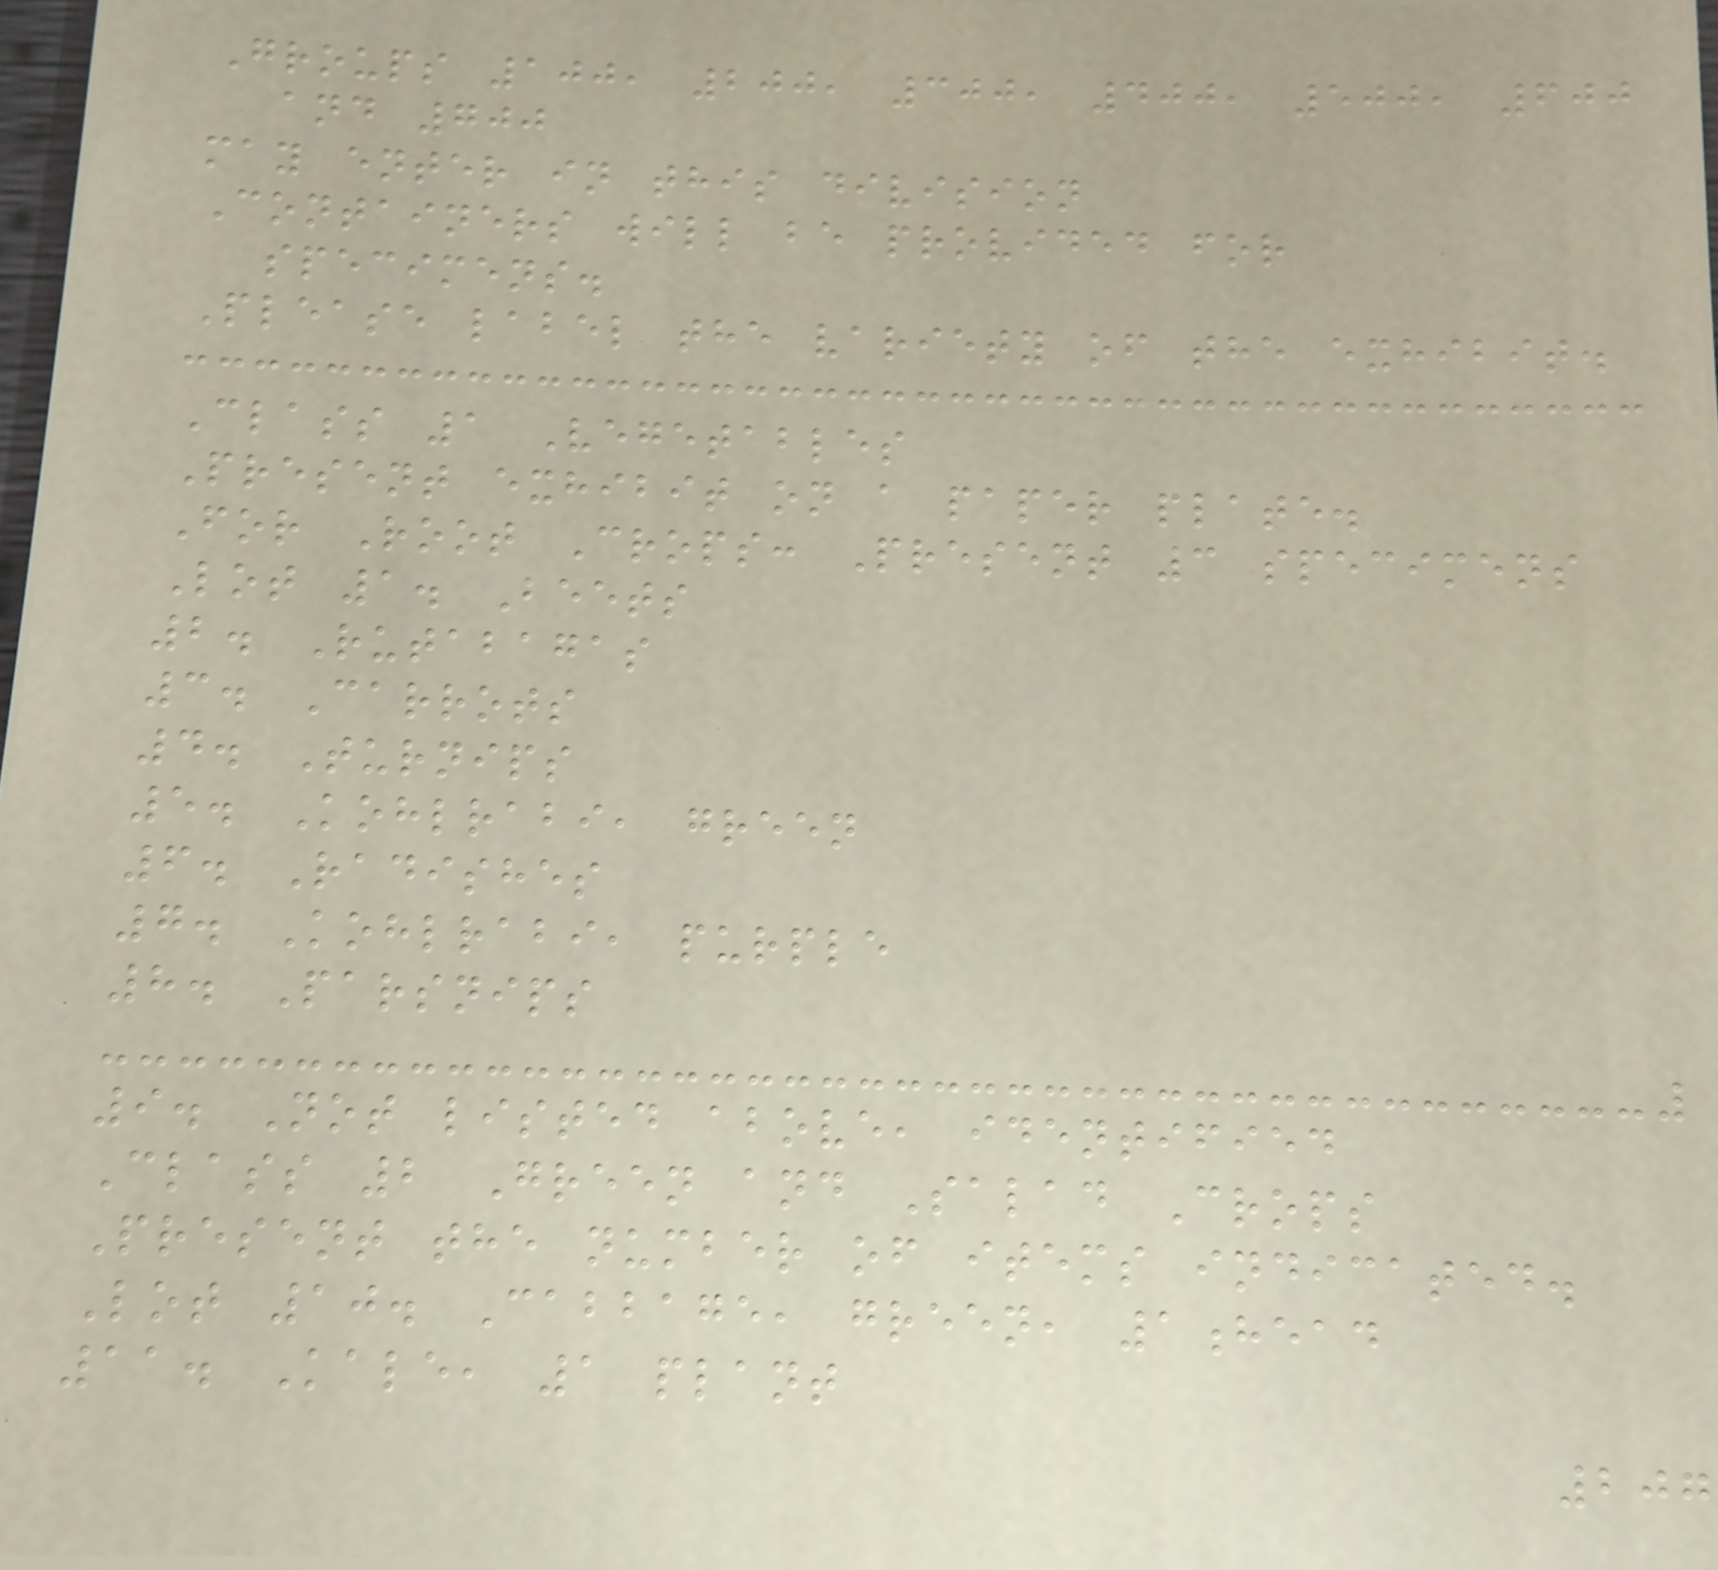Groups 100, 200, 300, 400, 500, 600
and 700
may enter in this division
Containers will be provided for
specimens.
Please label the variety of the exhibit.
Class 1 Vegetables
Present exhibit on a paper plate.
For Root Crops: Present 3 specimens
Lot 1. Beets
2. Rutabagas
3. Carrots
4. Turnips
5. Kohlrabi, green
6. Radishes
7. Kohlrabi, purple
8. Parsnips
9. Not listed above, identified
Class 2 Green and Salad Crops
Present the number of items indicated.
Lot 10. Cabbage, green, 1head
11. Kale, 1 plant
207
